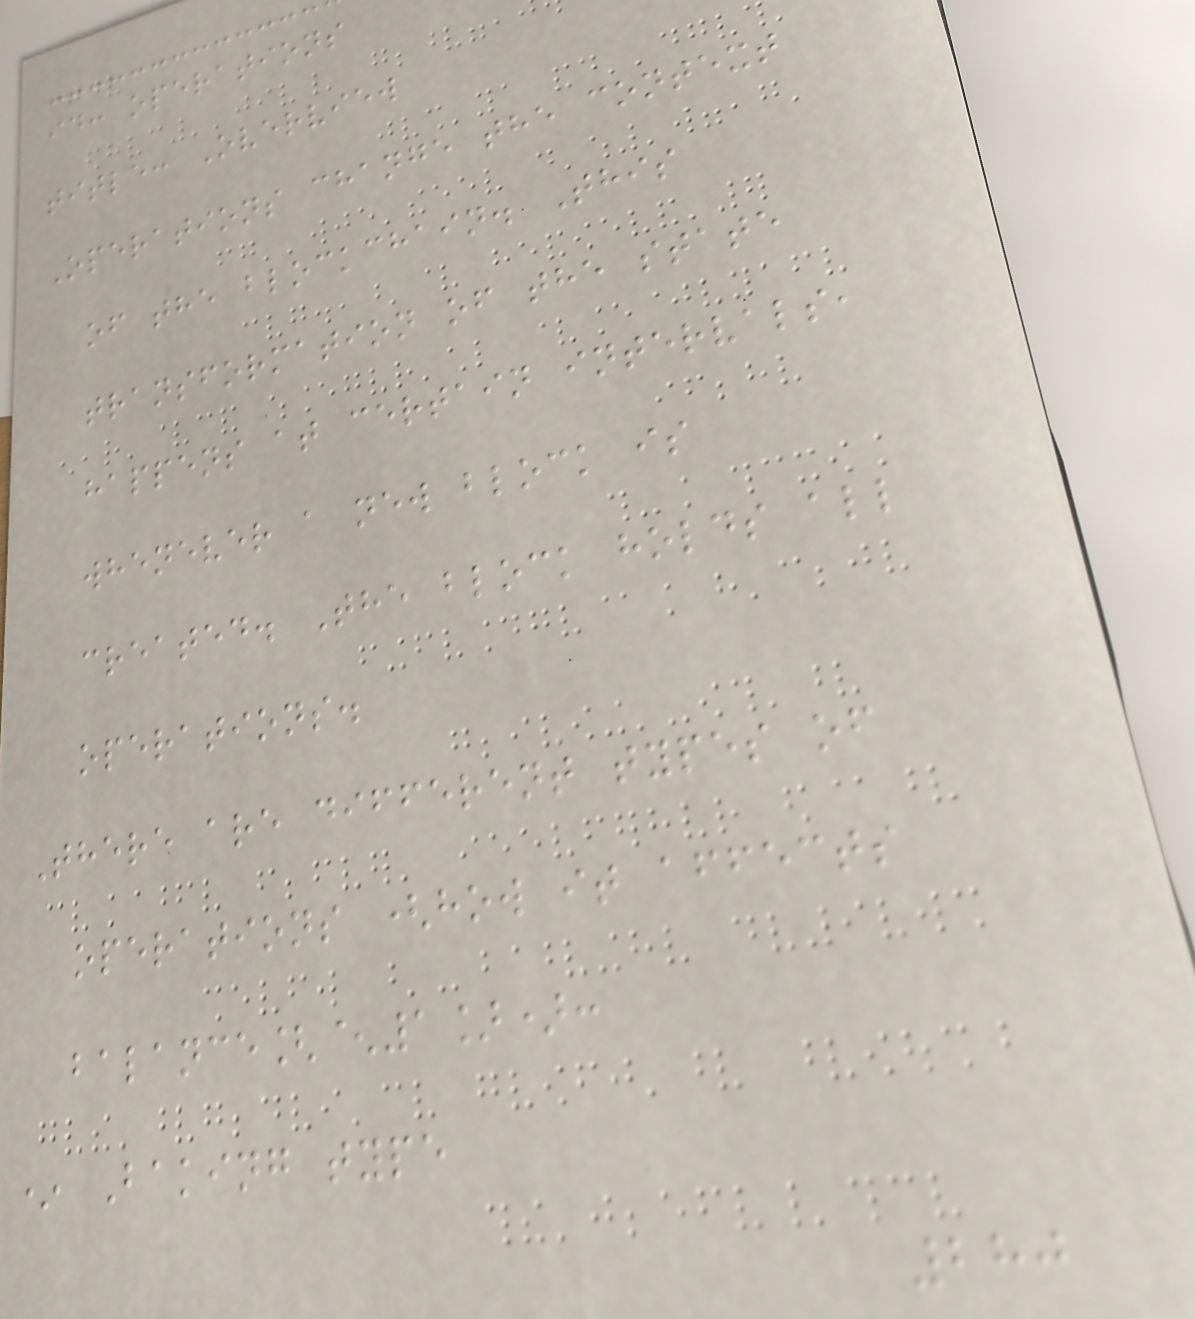id: operations
title: Overview
Operations change the context
of the blockchain. This
transformation of the state
happens at certain intervals,
whenever a new block is
created. The block holds all
operations.
There are different types of
operations (how it affects
balance[^1]):
* Baking type
280
